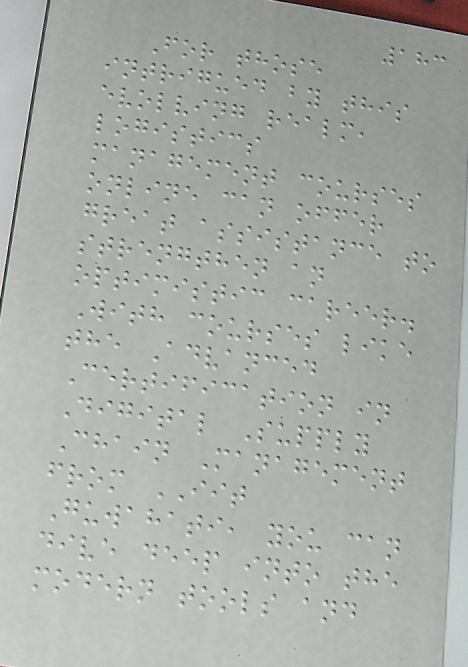183
For those
intrigued by this
evolving realm,
logistics
management courses
online can offer
great assistance to
strengthen an
optimistic career.
With courses like
the Advanced
Certification in
Digital Supply
Chain Management
from IIT
Guwahati, you can
dive deep into the
modern tools and
